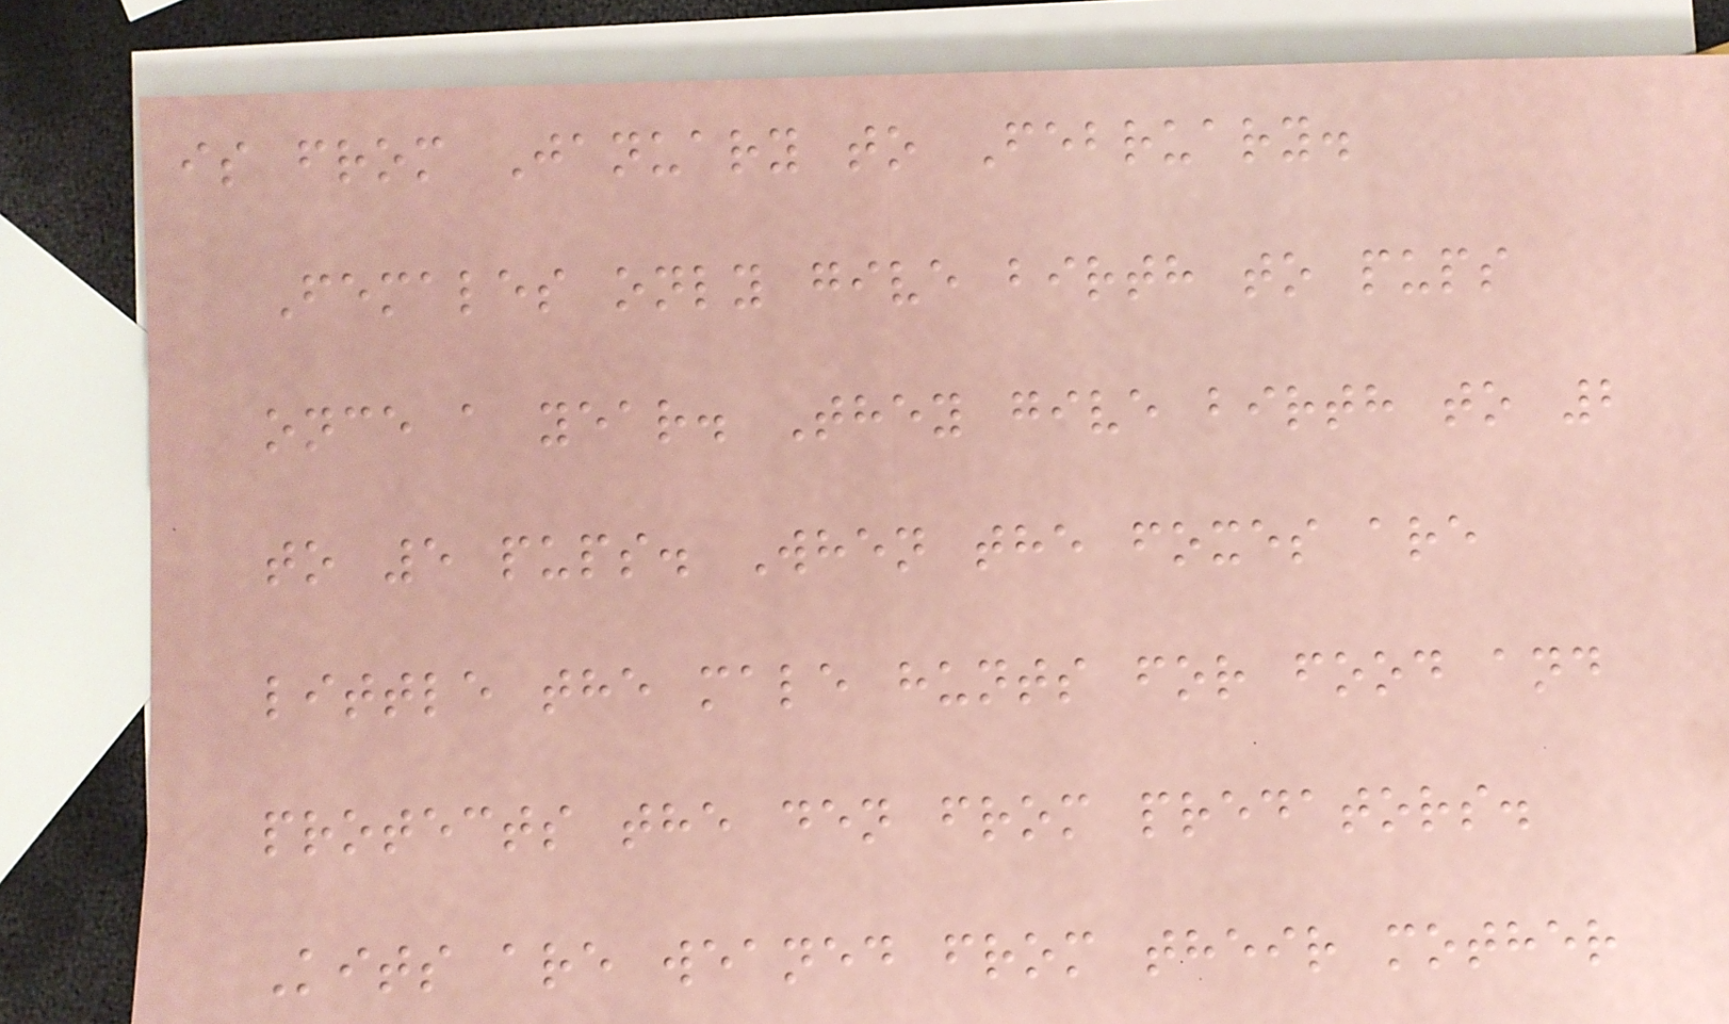is from January to February.
Females only give birth to pups
once a year. They give birth to 2
to 5 pups. When the foxes are
little the male hunts for food and
protects the den from predators.
Kits are weaned from their mother
